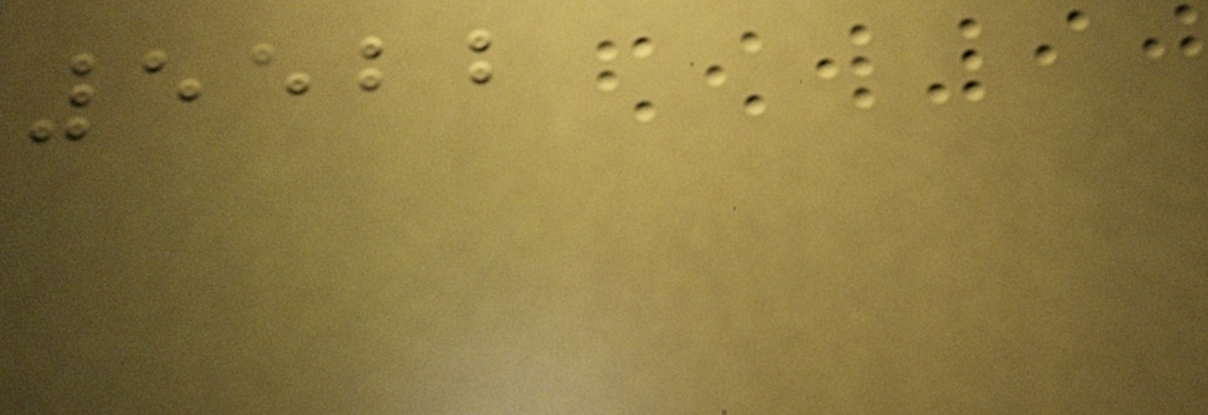5522
